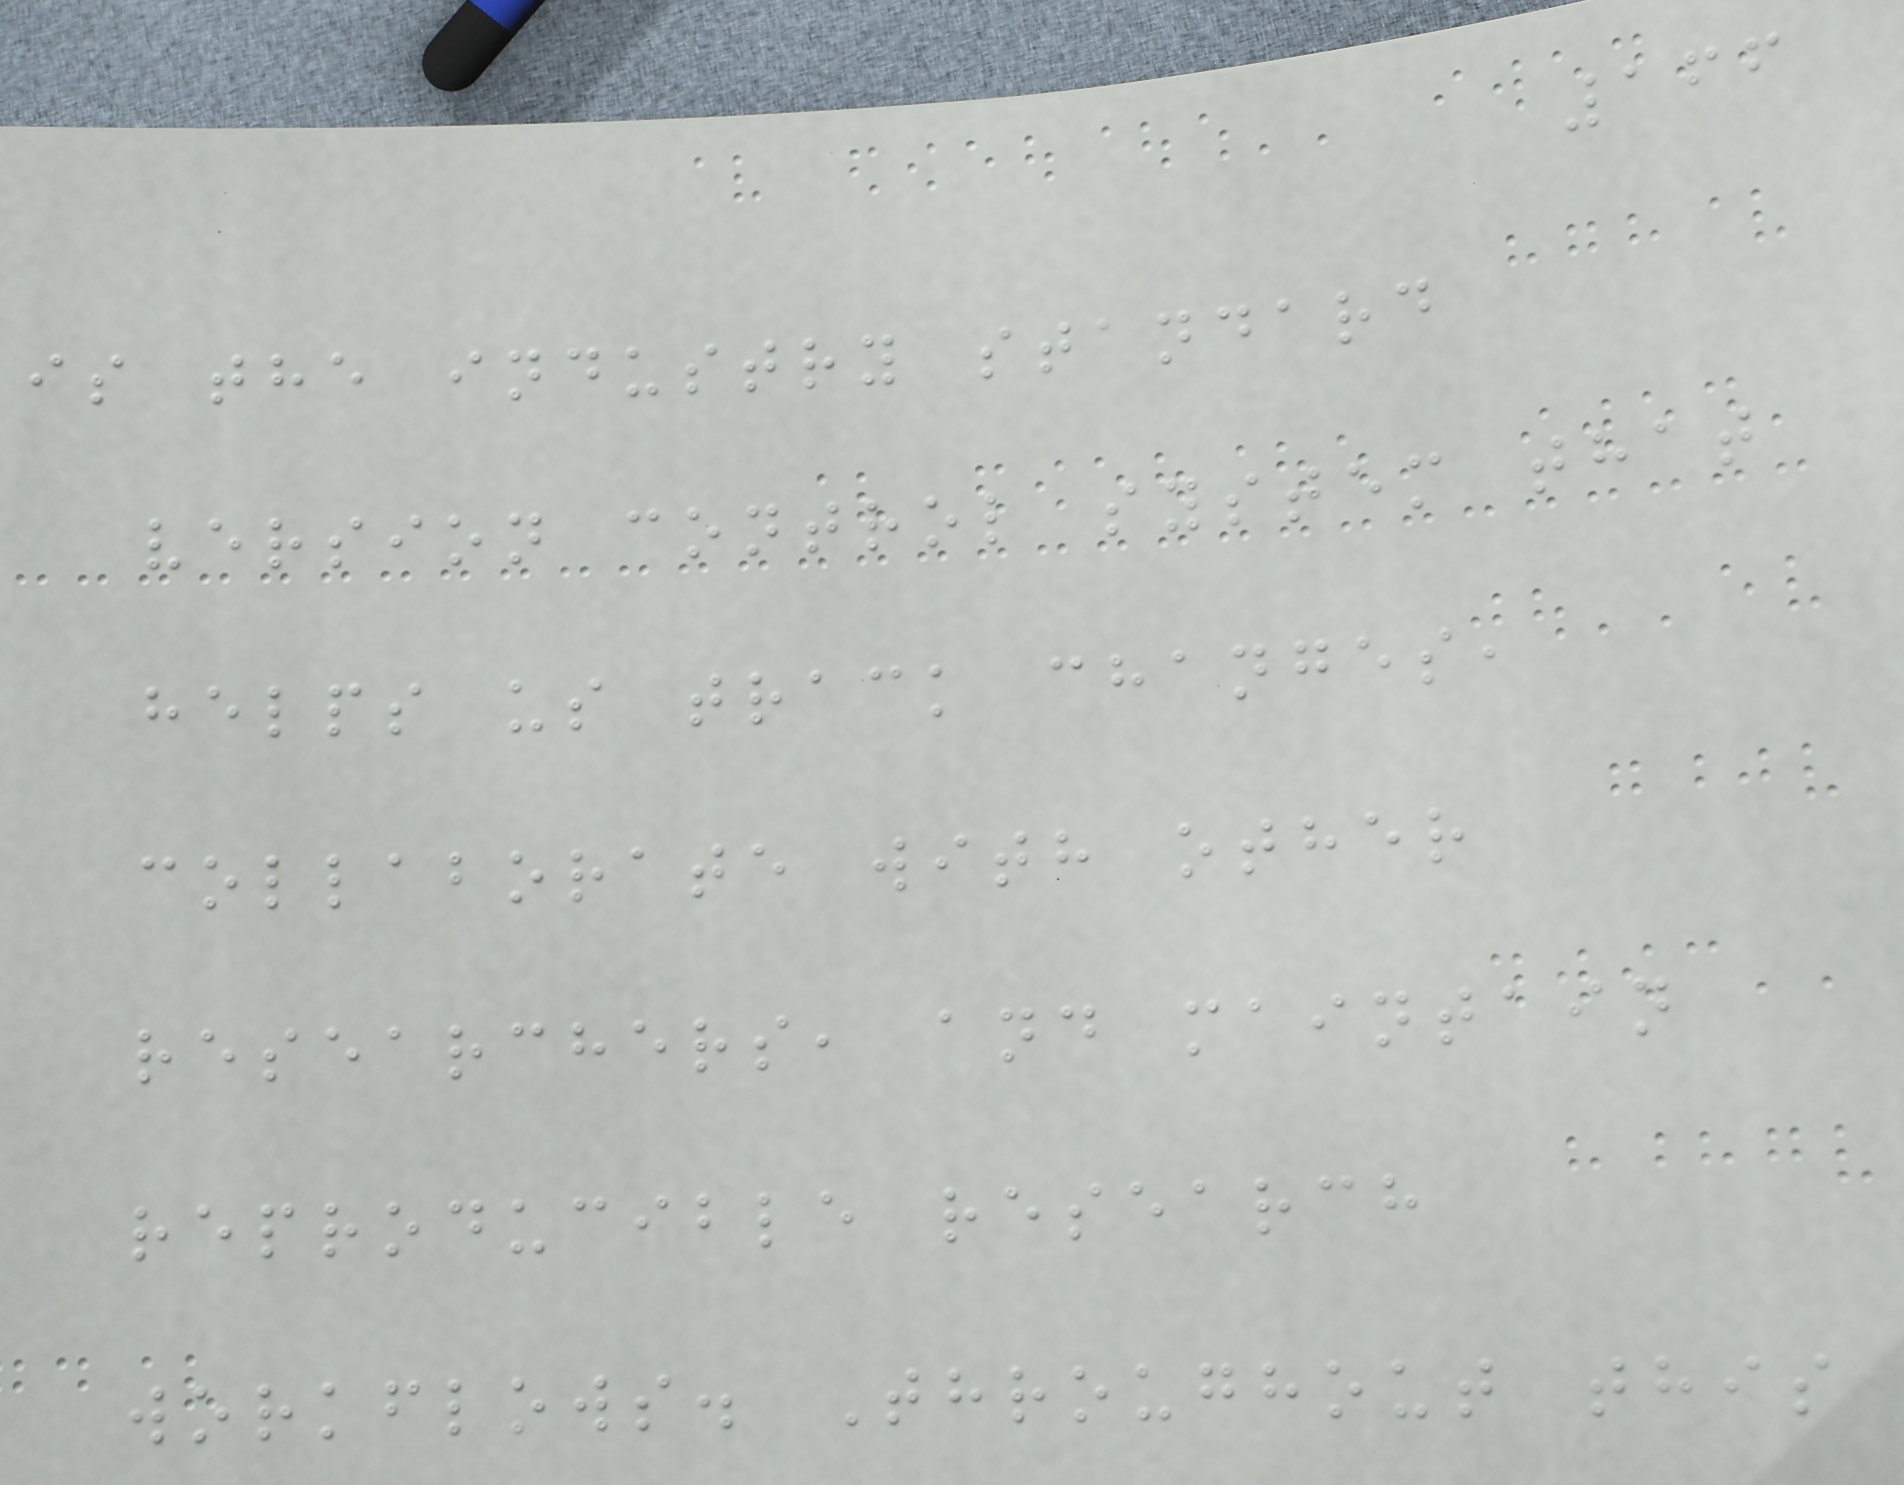166
is the industry standard
version control system that
helps us track changes,
collaborate with other
researchers, and maintain
reproducible research
workflows. Throughout this
